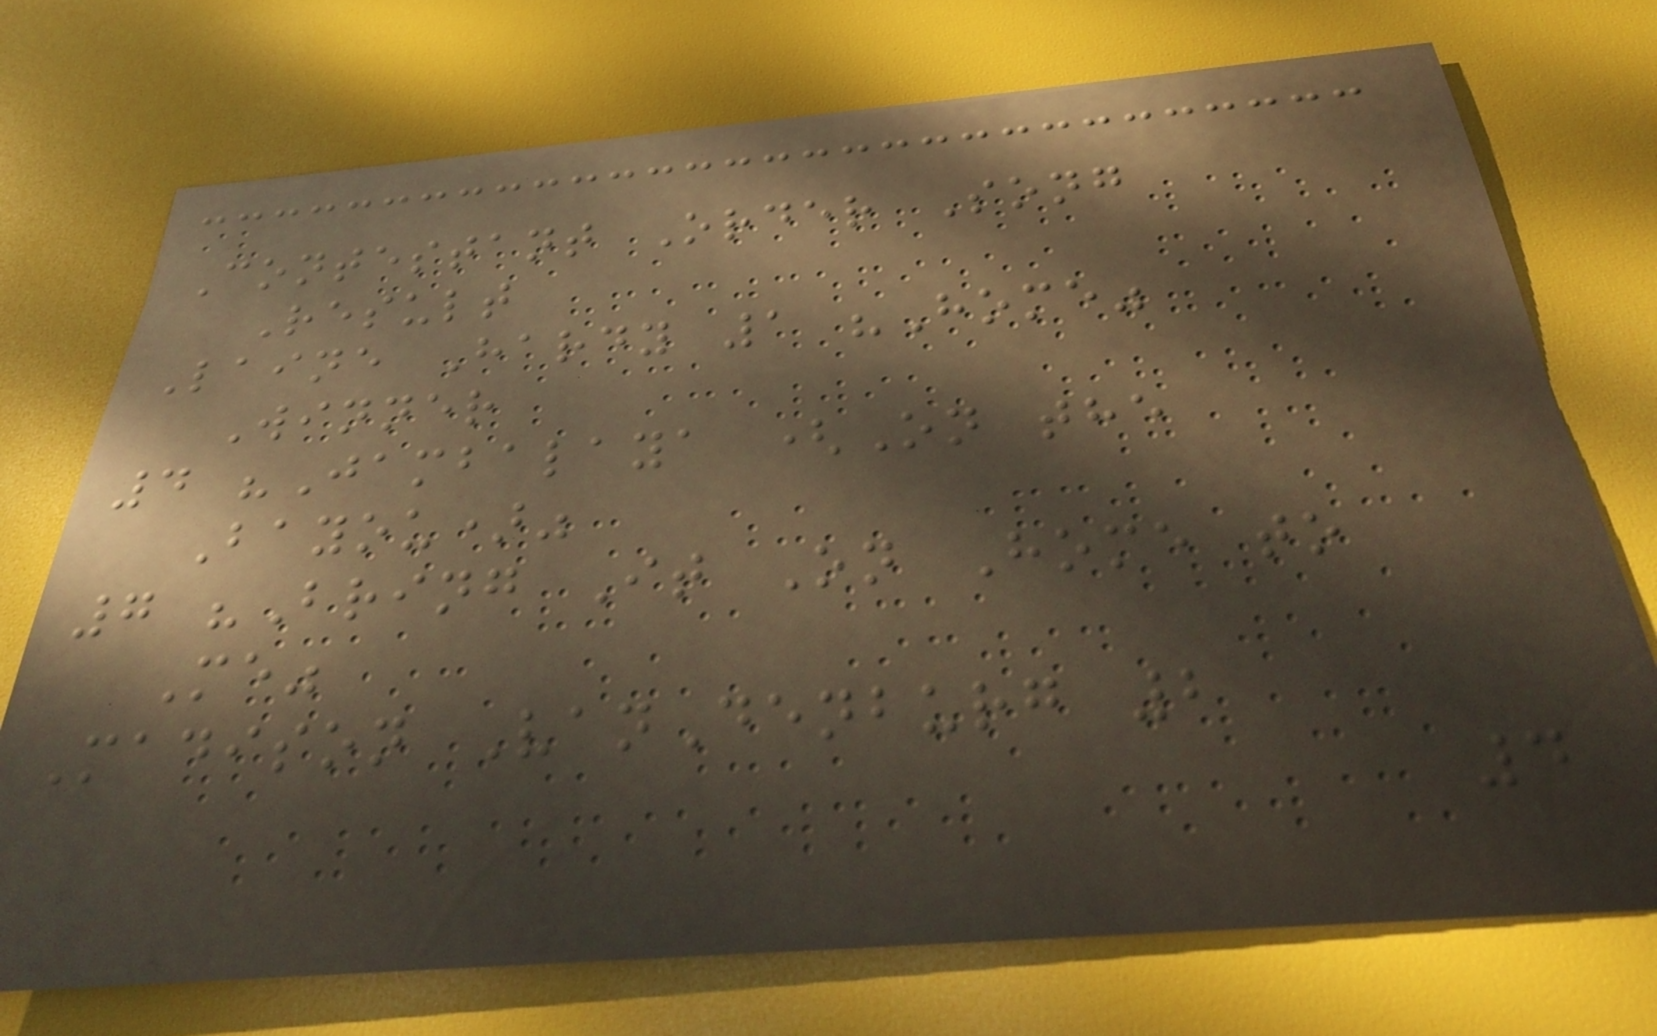Contestant Order Song
Result
Laine Hardy 1 "Home"
Winner
4 "Jambalaya (On the
Bayou)"
7 "Bring It On Home to
Me"
Madison VanDenburg 2
4
